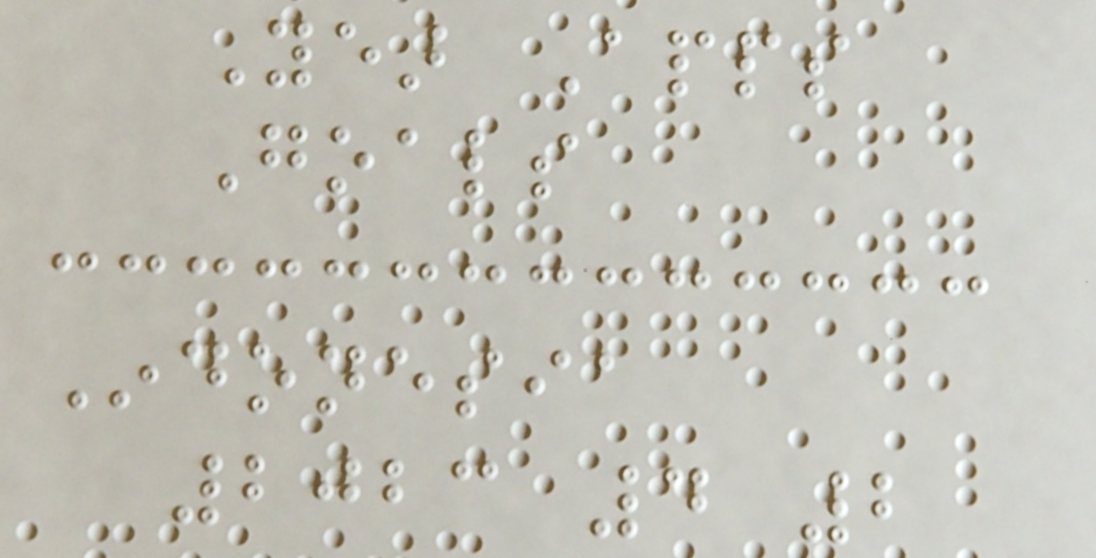Year Apps
Goals
Indonesia
2023 4 2
